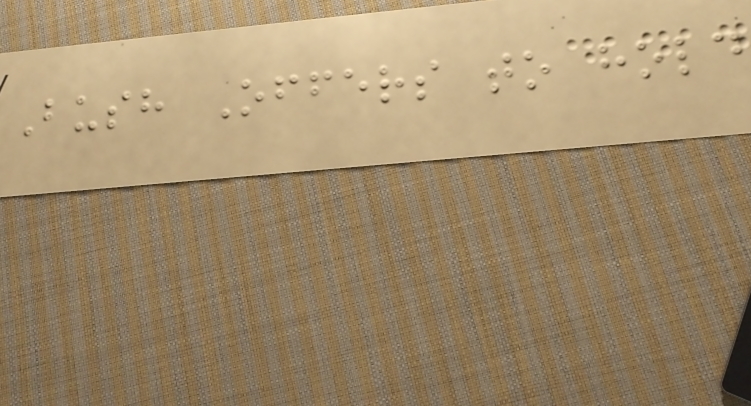Bush Offers to hold
